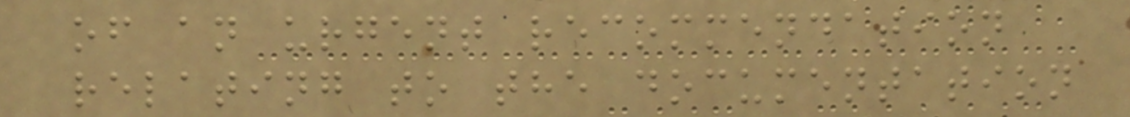of an urgent recommendation
relating to the documentation
